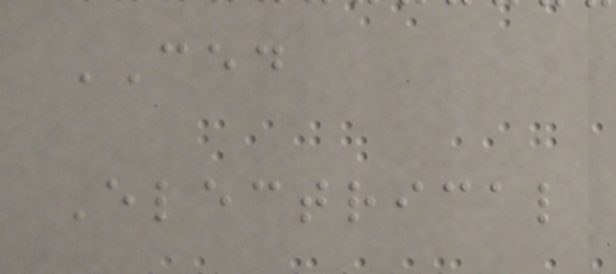CED
Electrical
